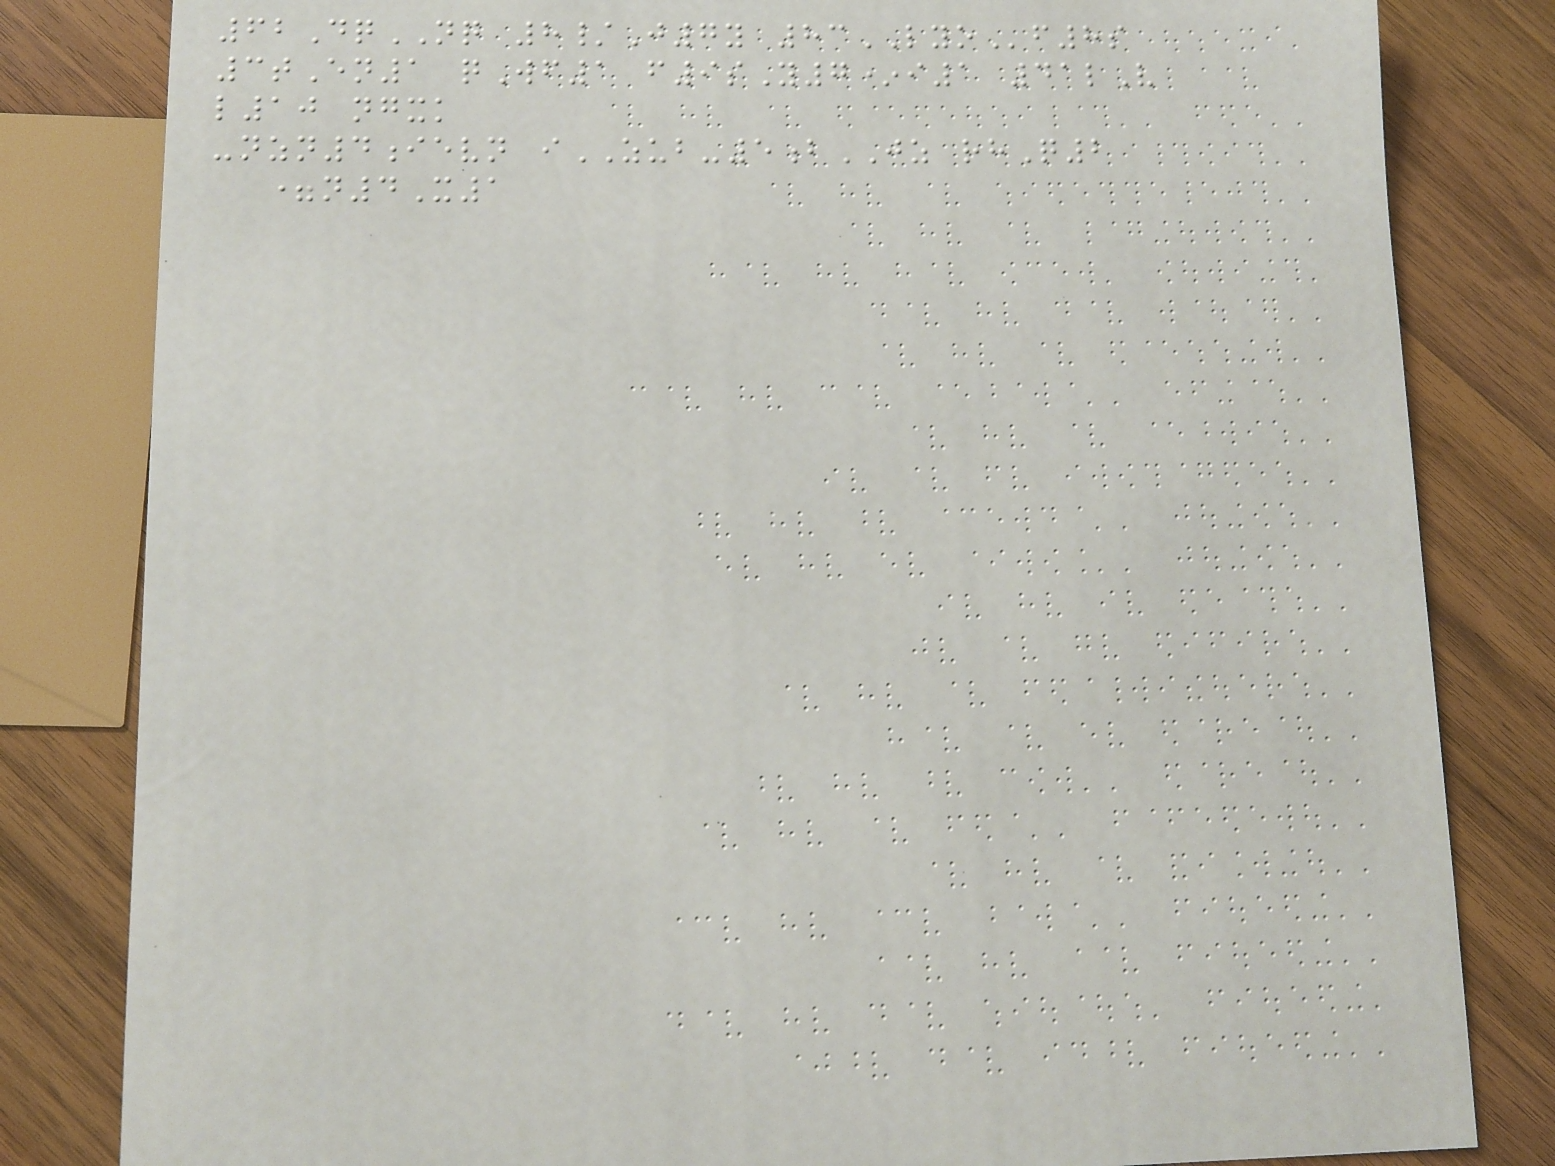62DqNQ 8/J7y 83LYOf8s
3tEn1 qWf1 f9sY7*i1 41lV
l10 ngxk
-nzn4ievn iZUB-5bJZ rhQ2
=n4X1
